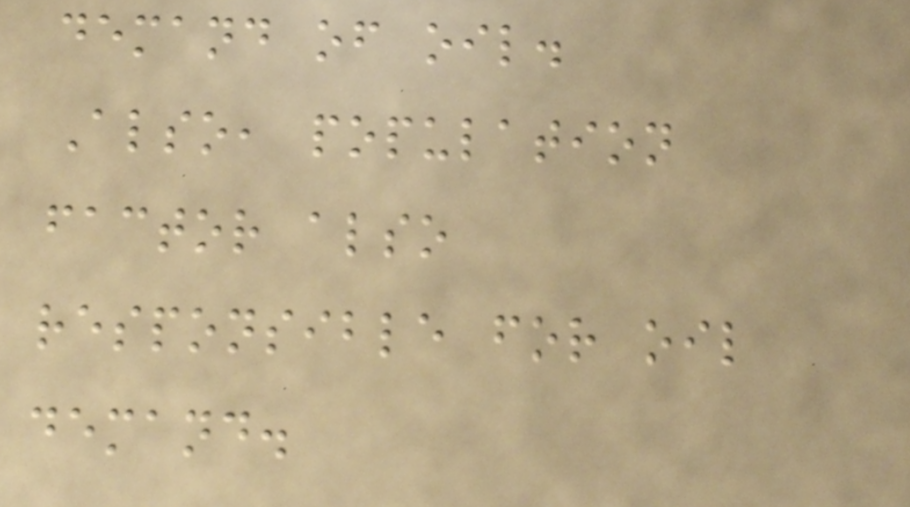demand of oil.
Also, population
factor also
responsible for oil
demand.
